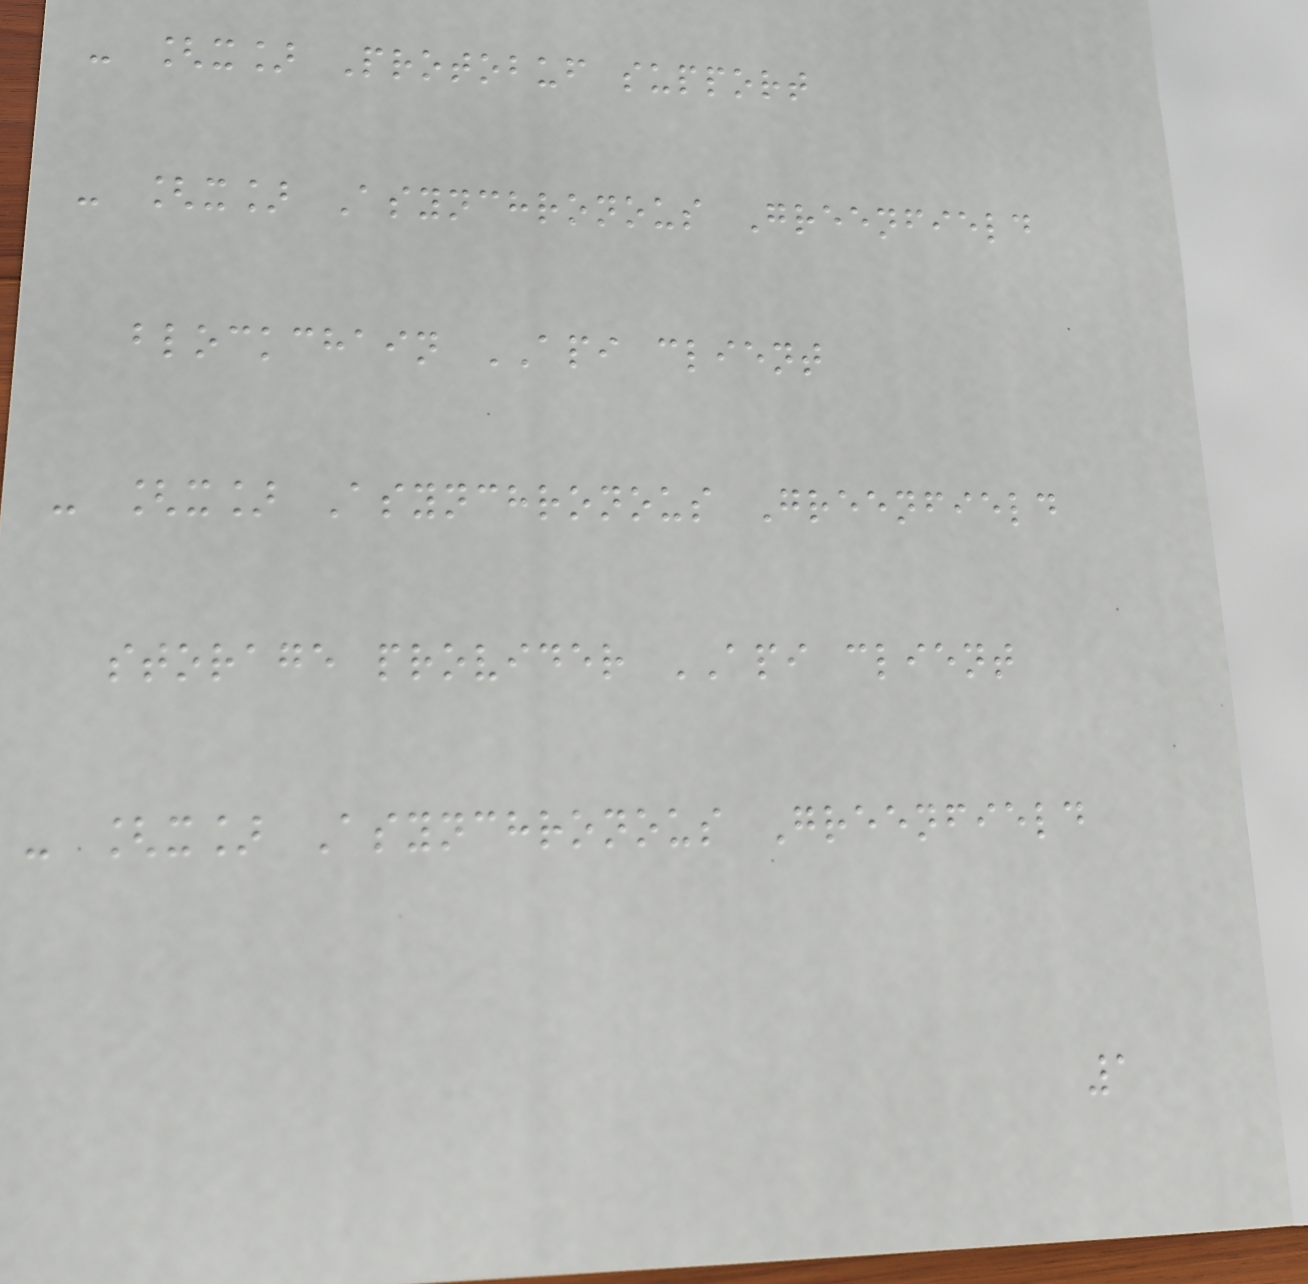- [x] Protobuf support
- [x] Asynchronous Greenfield
blockchain API client
- [x] Asynchronous Greenfield
storage provider API client
- [x] Asynchronous Greenfield
1
